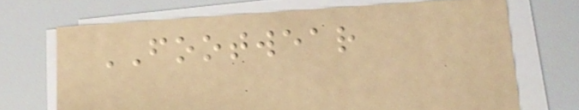FOOTWEAR
